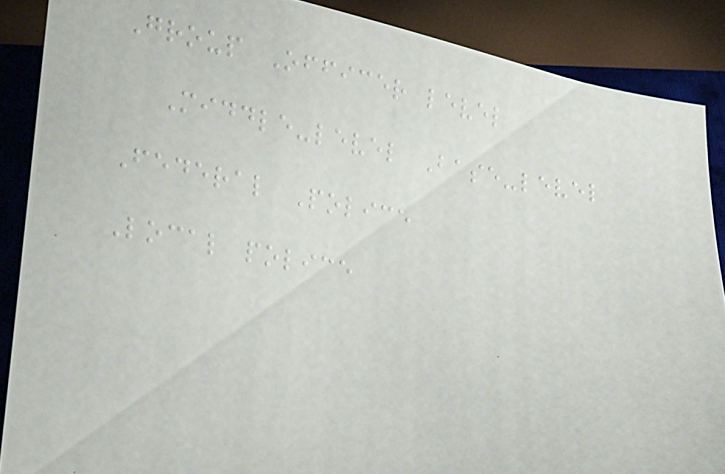Group Officer level
Middle-level Base-level
Federal Police
Local police
